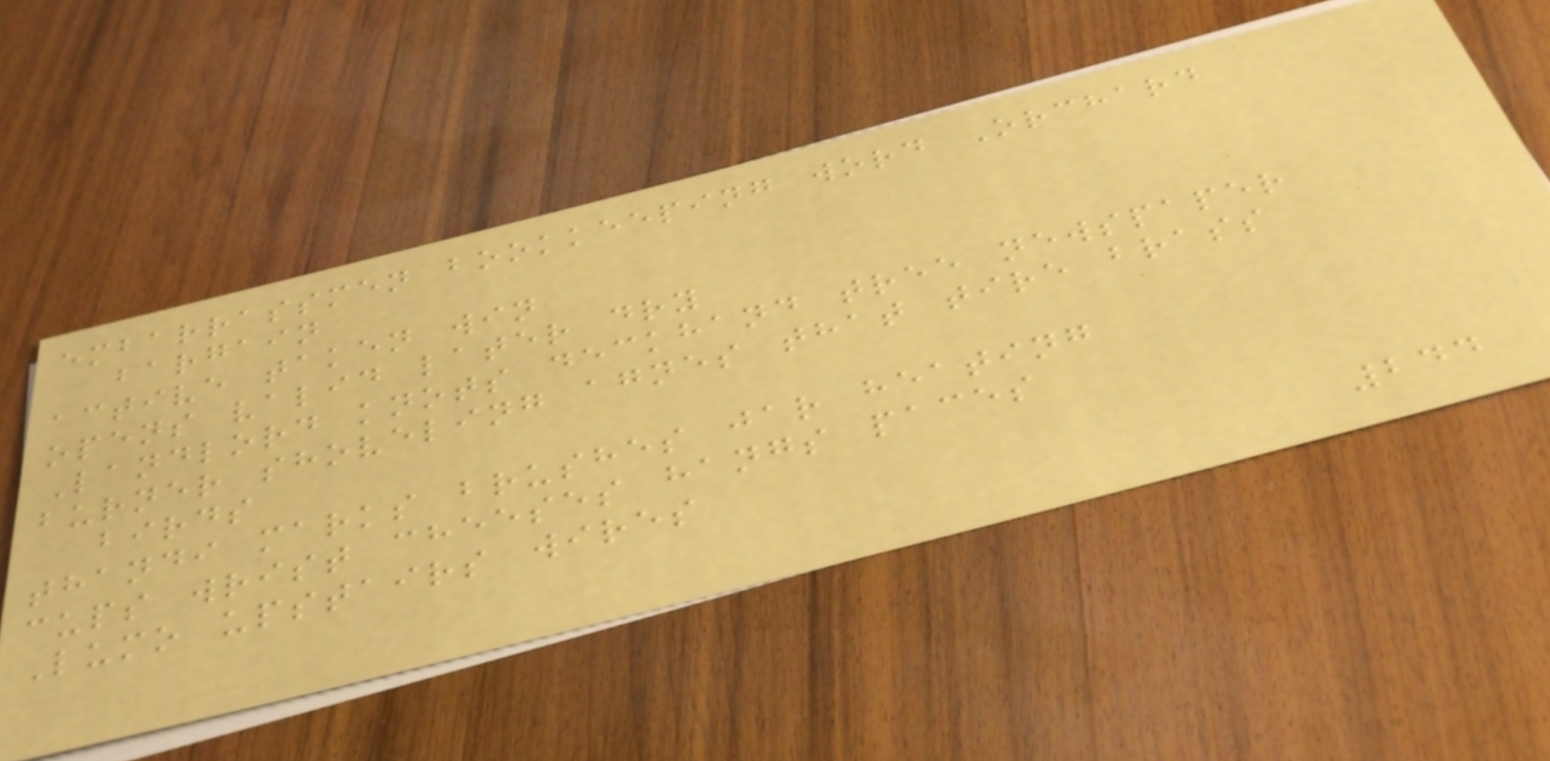embarrassmen bookkeeping word Orchard
bargain
active taken win
opens valid later dry
Landlord knots deckhand tree newspaper
burner shoveling agnes that tire brass
birds
thandi marks brushes jar heating
cups wrist cheeses hangs paces
Lumo upstairs wires
244
